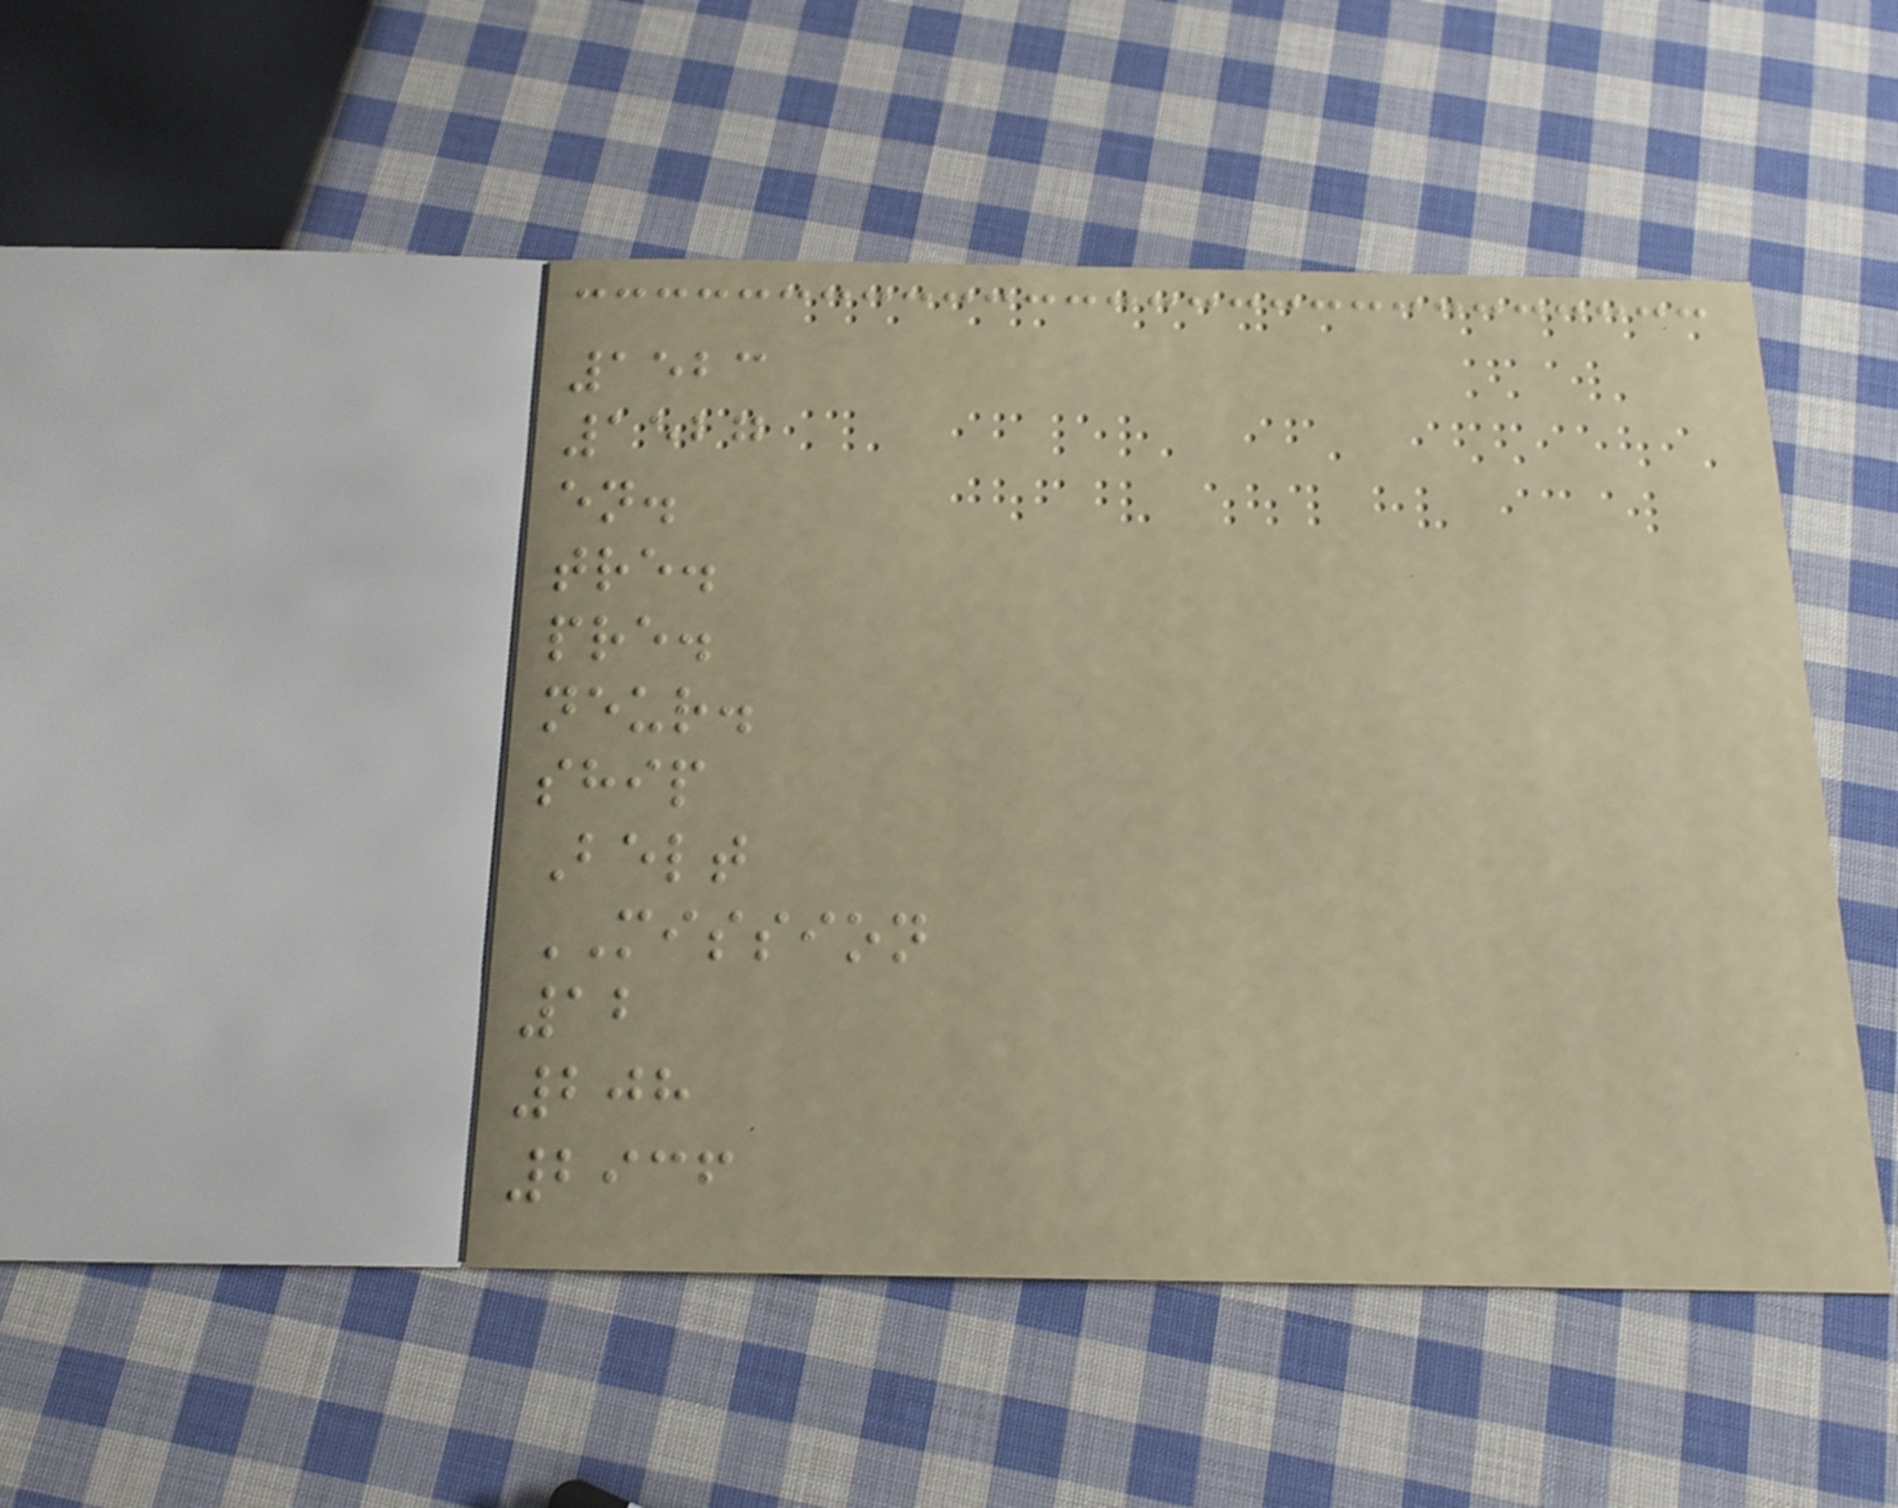1523
1527
en.
tre.
pre.
neur.
ship
Belt
MISSION
12
208
2936
